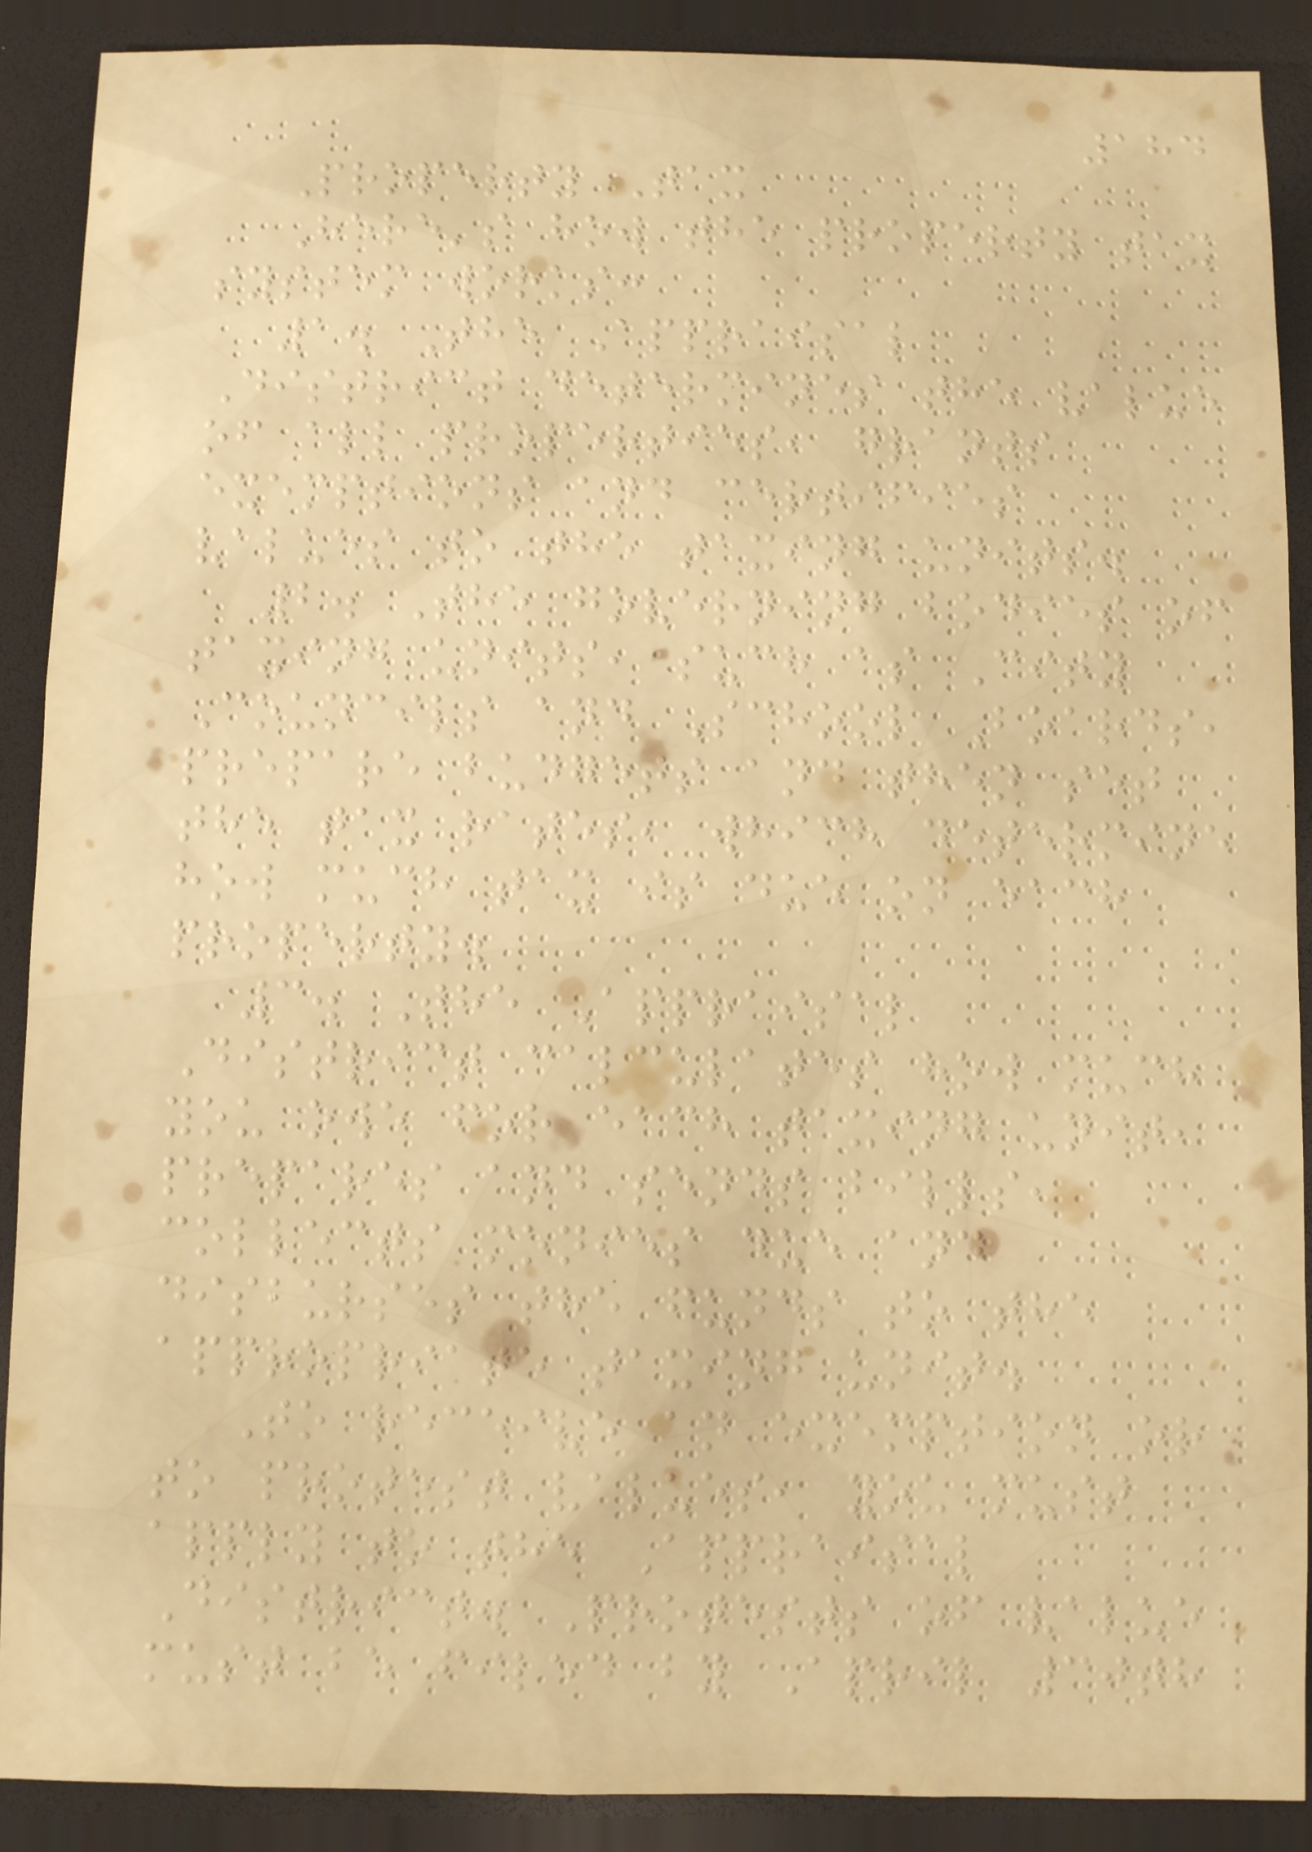184
Property Tax
Here's how the property tax
system works:
1. The Appraisal
District determines the value
of all properties, grants
exemptions and certifies
values to the taxing units.
2. The governing bodies of
taxing units, such as City
Councils and School Boards,
prepare budgets and then set
the tax rates, which determine
how much tax is due on each
property.
3. The Appraisal
District calculates how much
you owe for each taxing unit,
prepares and sends bills,
collects monies due and
disburses the funds to the
appropriate taxing unit.
To receive an exemption or
to protest values, you must
apply to the Appraisal
District. Protests of value
must be filed by April 30th
